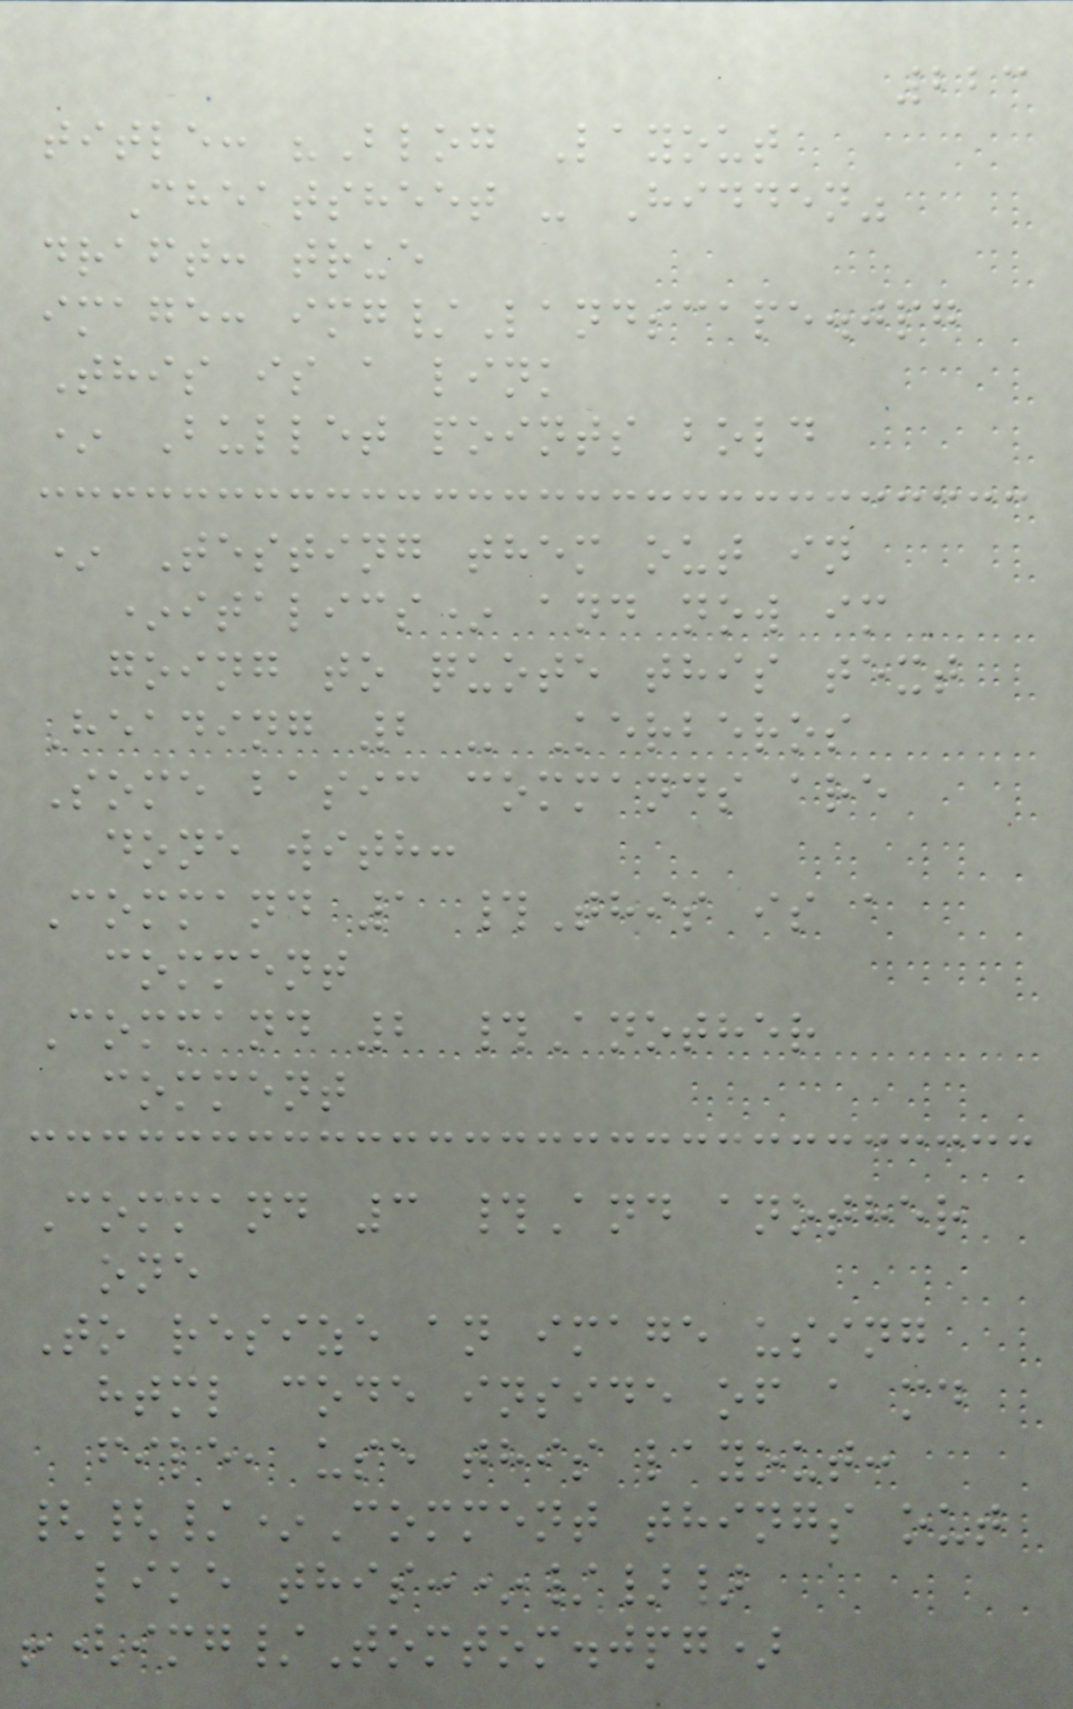223
title: "Blog Layout
Cheatsheet - Hidden"
draft: true
image: img/Landscape.jpg
This is a link
* Bullet points bold
* Testing them out in
*italics* and now im
going to quote this text
Heading 2 - Kerberos
Some basic commands are
done with:
Command 1 #This is a
comment
Command 2 #Another
comment
Command 3 #And another
one
To resize an image using
html code inside of a md
file, use this layout:
{{/*Comment things out
like this:*/}}
!(img/Tomtom.jpg)
